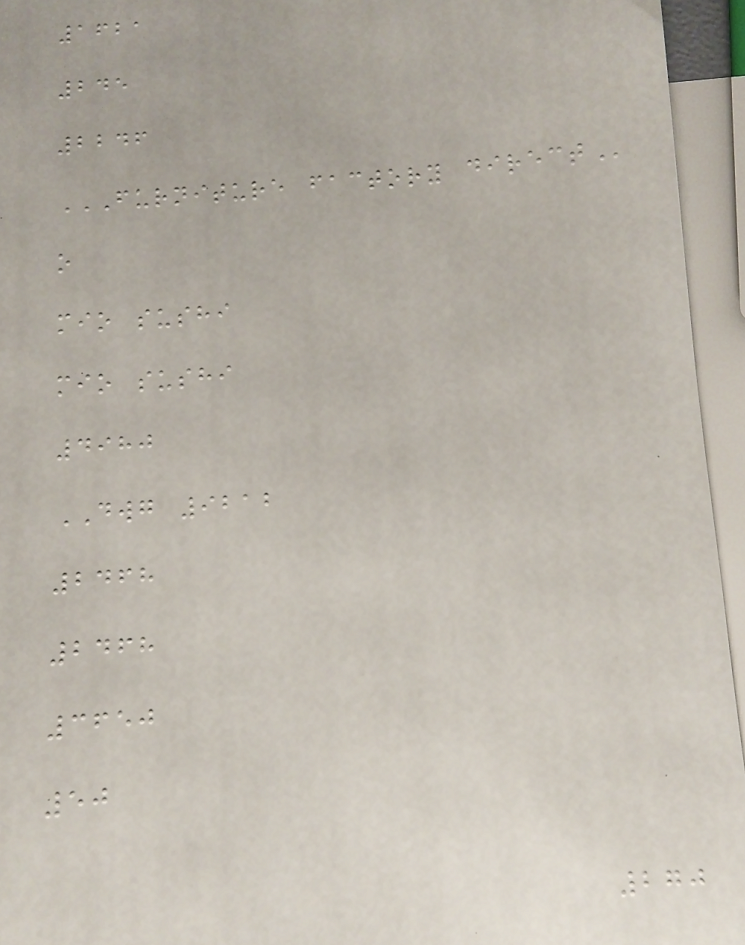1621
245
2246
FURNITURE FACTORY DIRECT
o
mio sushi
mio sushi
4980
DWG 9212
2468
2468
3650
50
270
